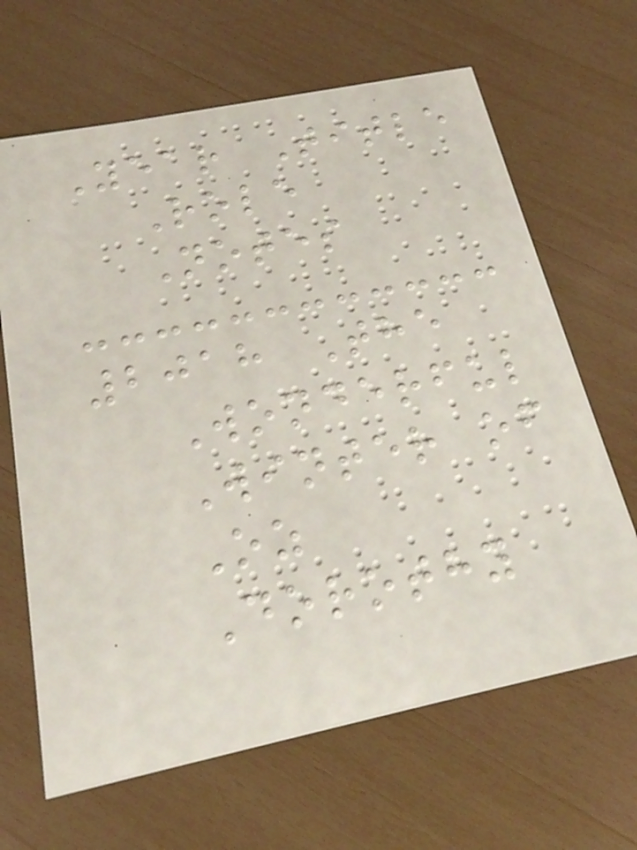Year Title
Role
Notes
2018 The
Wonderful
Winter of
Oz
Dorothy
